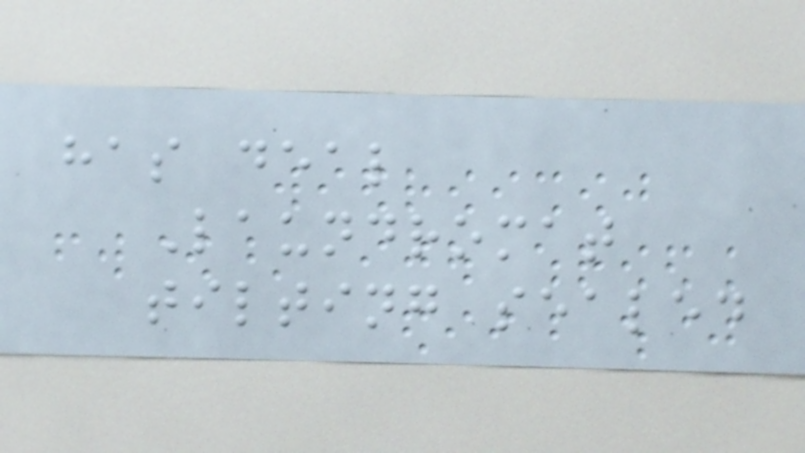has deal
Laundromat
tilting sealed
